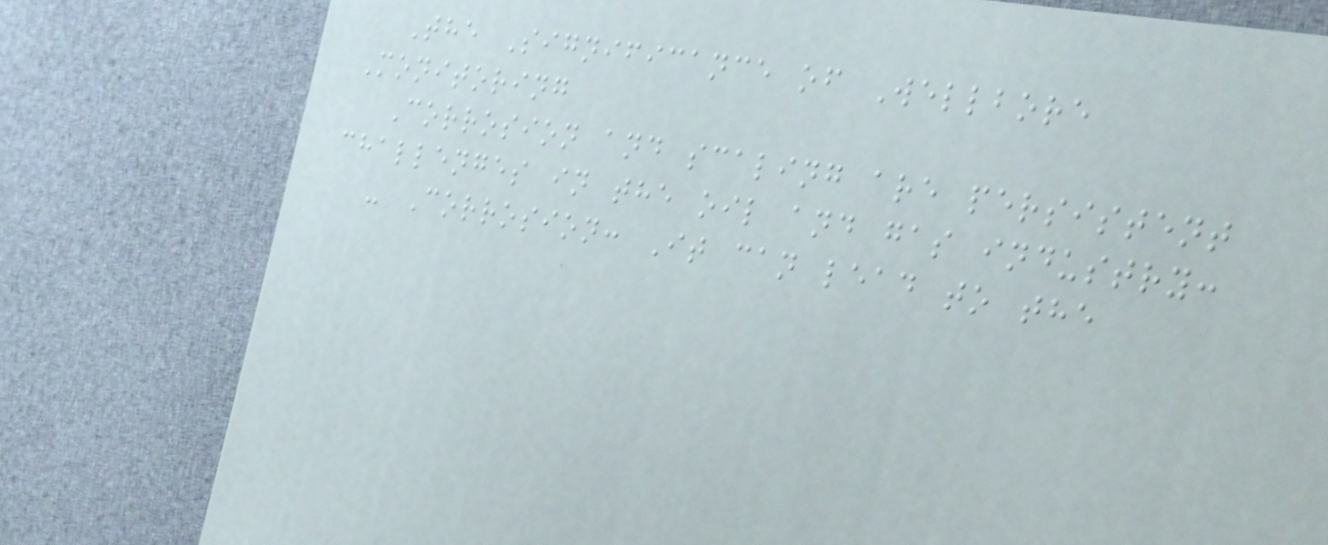The Significance of Wellbore
Monitoring
Corrosion and scaling are persistent
challenges in the oil and gas industry:
- Corrosion: It can lead to the
